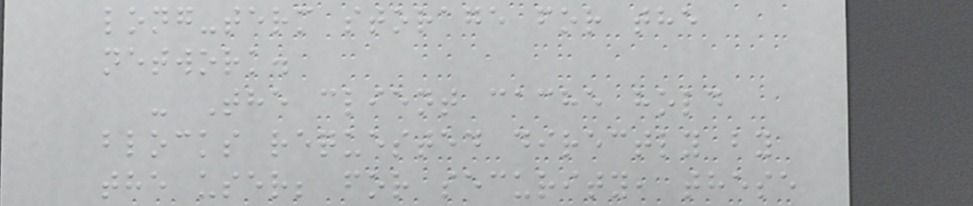long-term storage for the
network.
- The client cache hold
blocks requested directly by
the user; for security, these
